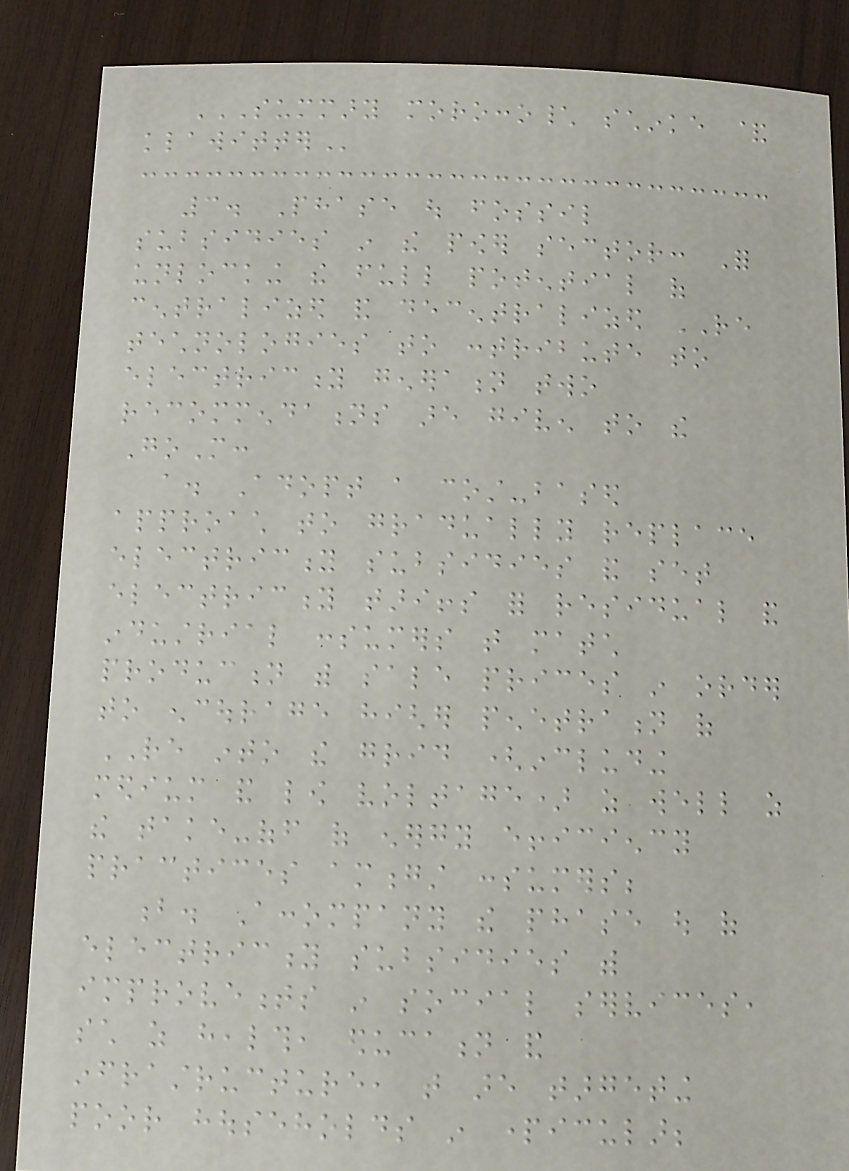SUMMARY MOROCCO\ SCHINKE &
KLAWITTER
3. Phase out fossil
subsidies in the power sector: For
unlocking the full potential of
centralized and decentralized RE
technologies to contribute to
electricity generation two
recommendations are given to the
GoM:
a. Adopt a cost-based
approach to gradually replace
electricity subsidies and set
electricity tariffs for residual and
industrial consumers that match
production with sale prices in order
to encourage higher penetration of
RE into the grid (including
medium and low voltage) as well as
the take-off of energy efficiency
practices amongst consumers;
b. Accompany the phase out of
electricity subsidies with
improvements in social services,
such as health, education and
infrastructure, that are targeting
poor households in particular;
